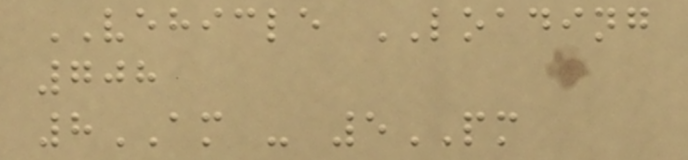VEHICLE LOADING
708
8AM - 5PM
